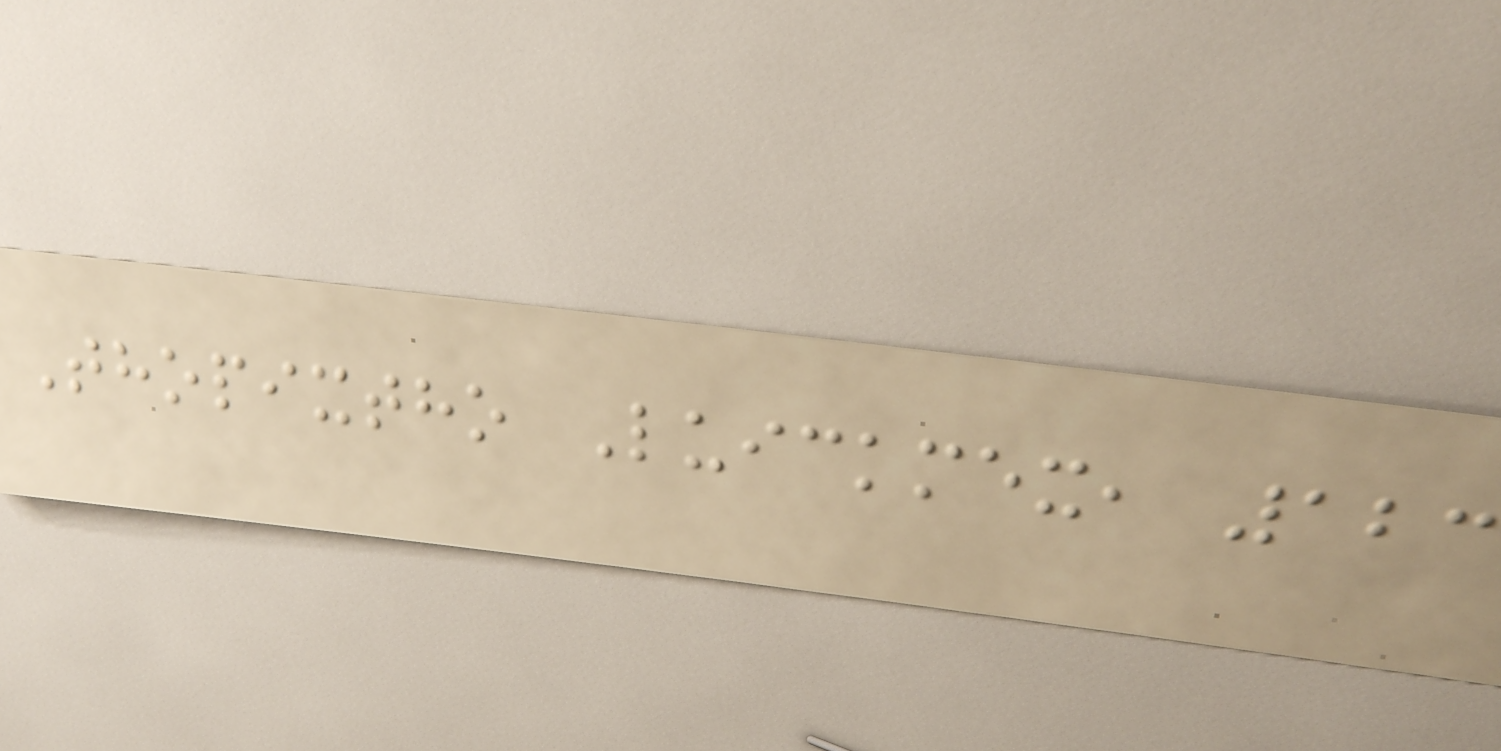Thopixtho Luickmex, 123
